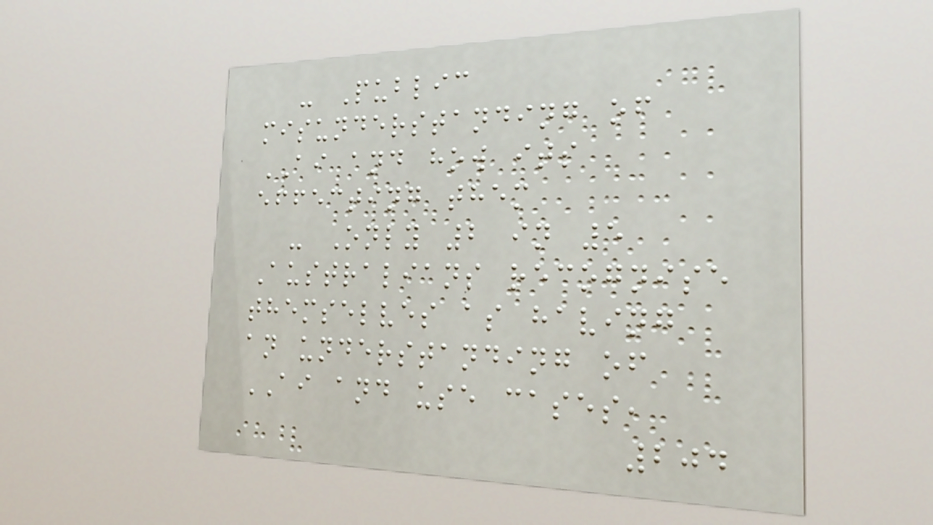- Public
misunderstanding of
AI and how its
effecting them
- Only 2 in 5
Australians recognise
themselves as having
an understanding of
AI and use cases,
204
